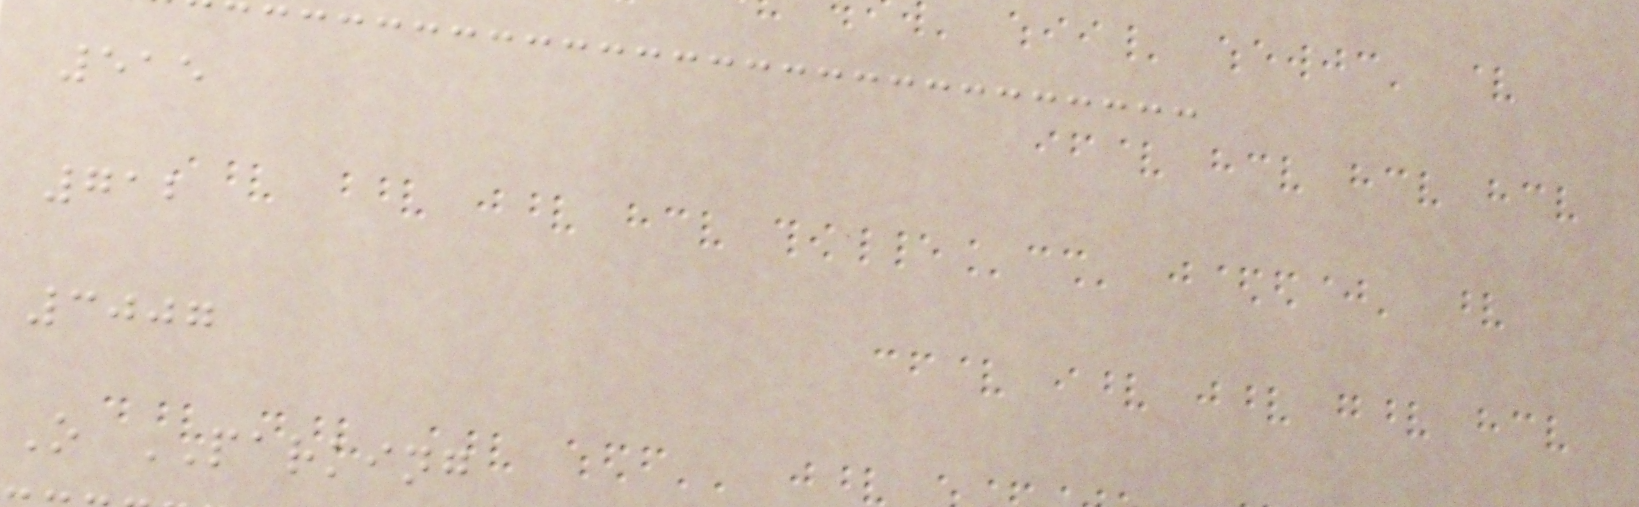515
712
3007
O PARKING
